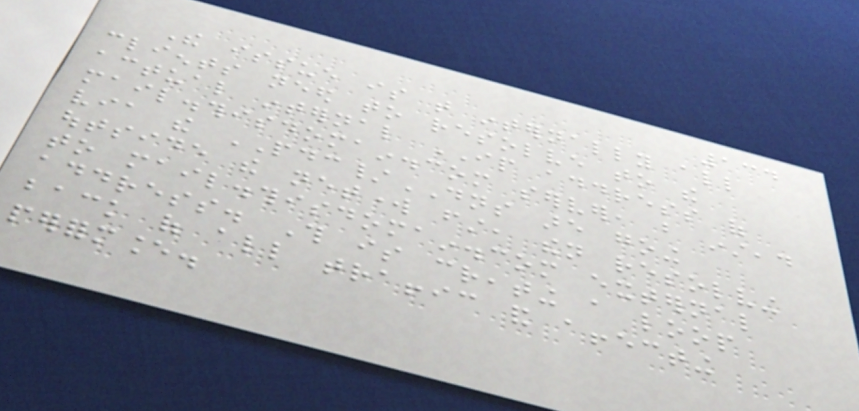134
The issue is that internally all
clients need to resolve to the
actual internal IP address of
mail.thisdomain.com server, but instead
via the PDC/DNS are going
outside the network first, then resolving
to mail.thisdomain.com external
address. This is creating a loop
back of all traffic and affecting
performance.
